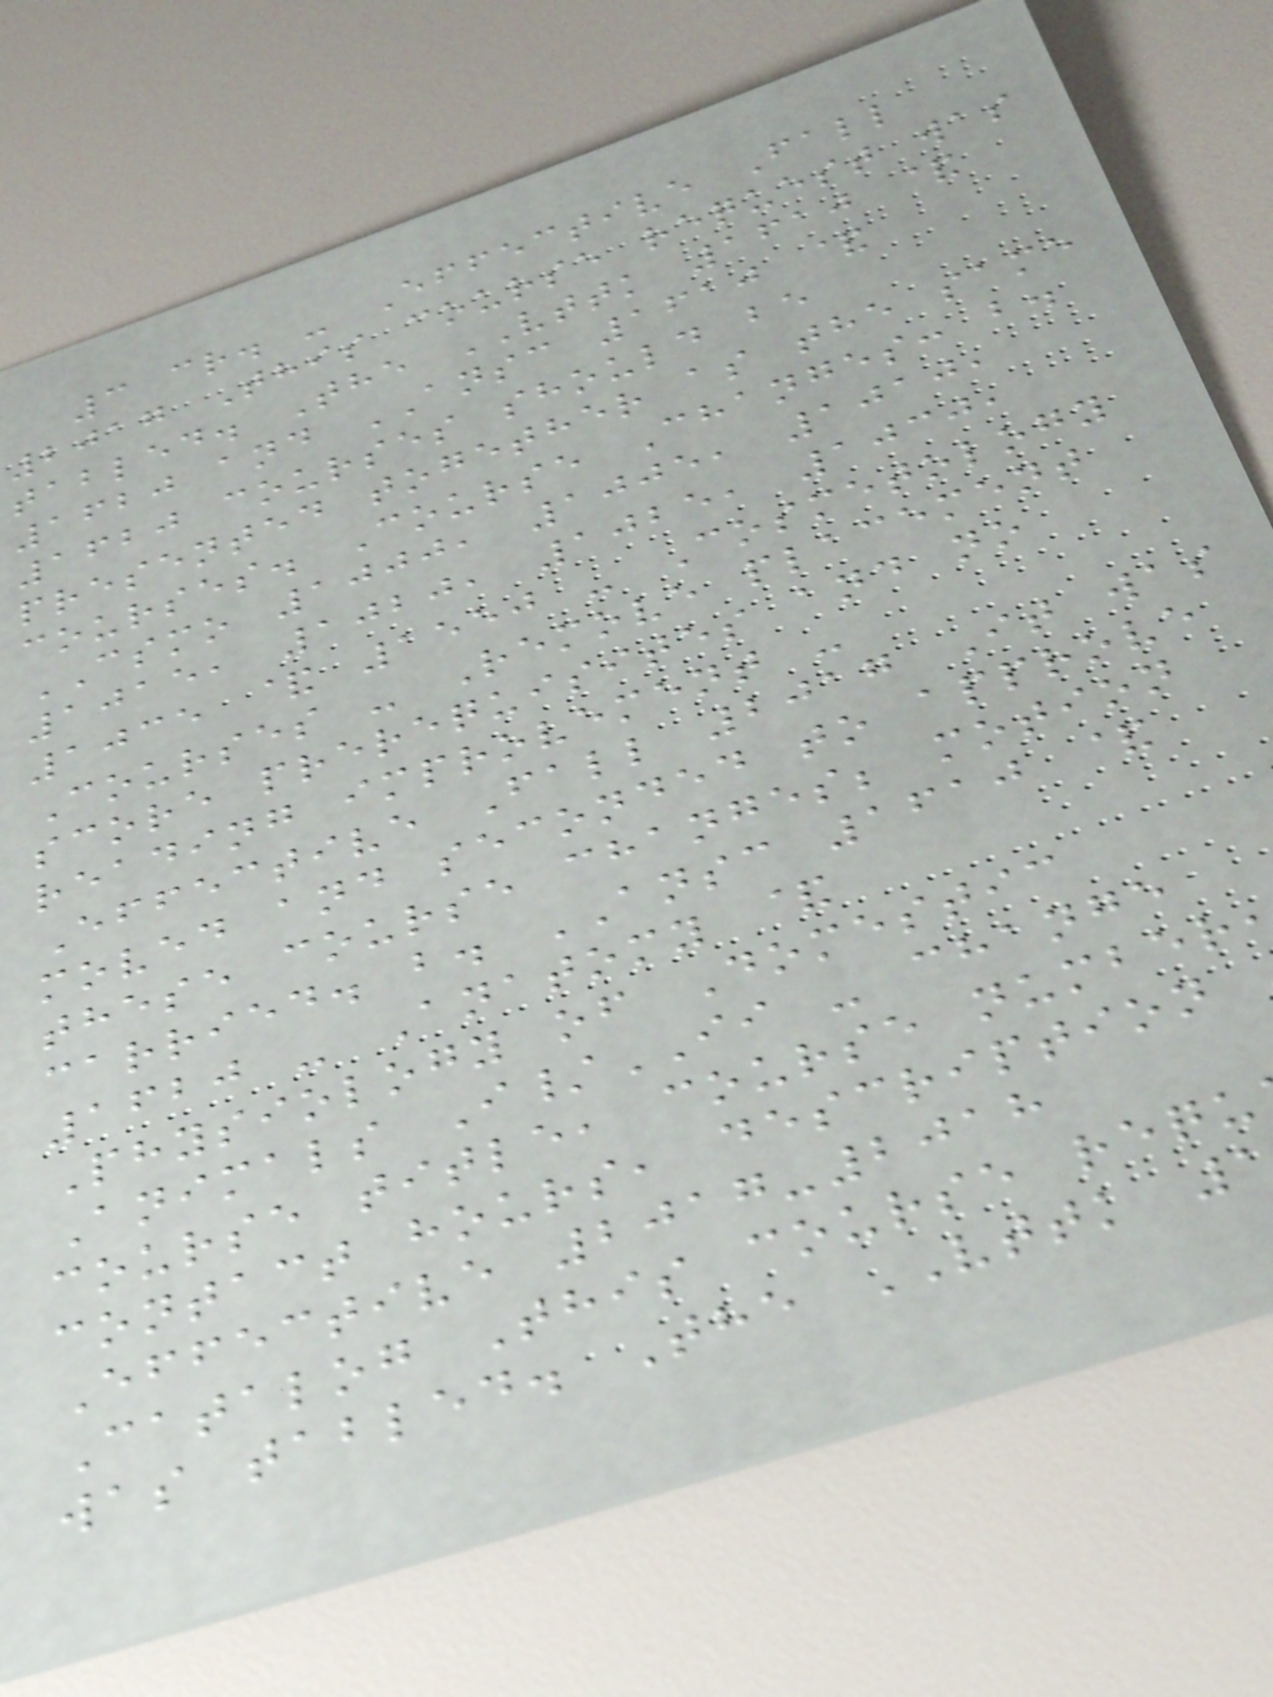3 cr. - Effective Fall
2017 This course request was
tabled. The VTTK 1610 &
1620 and ANSC 1610 &
1620 courses should be
presented together as the same
courses. Course Changes: b.
CSMO 1000, 1005, 1010,
1015, 1020, 1025, 1030,
1035 & 1550 - Cosmetology
Courses - Remove placement
score prerequisites and no
reading improvement -
Effective Fall 2017 It was
moved and seconded to approve
these course changes; motion
carried. b. ANSC 1610 &
1620 - Anatomy &
Physiology of Domestic
Animals I/II - change
course title, course number
contact hours, description
Effective 2017-2018
Catalog This course requ
was tabled. The VTTK
